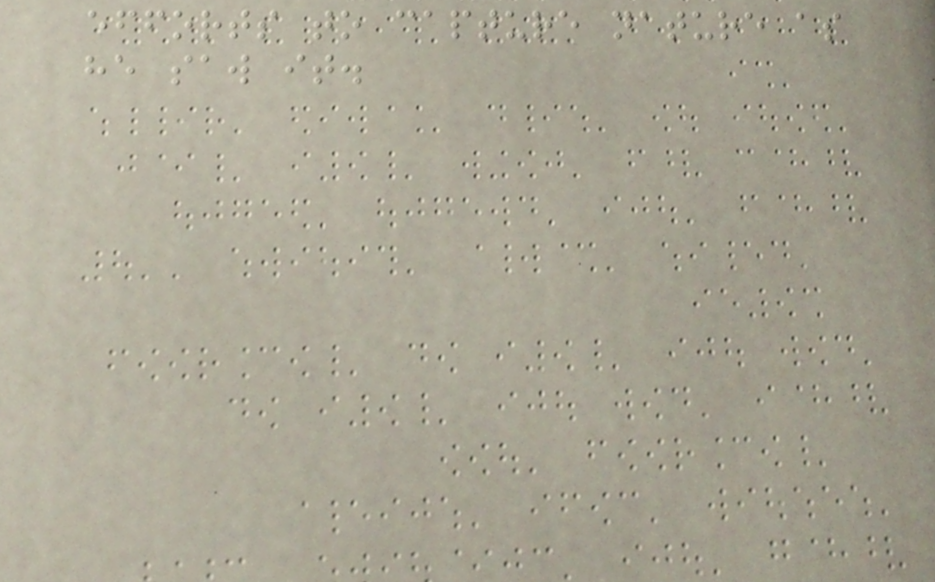efforts to capture nature as
he saw it.
